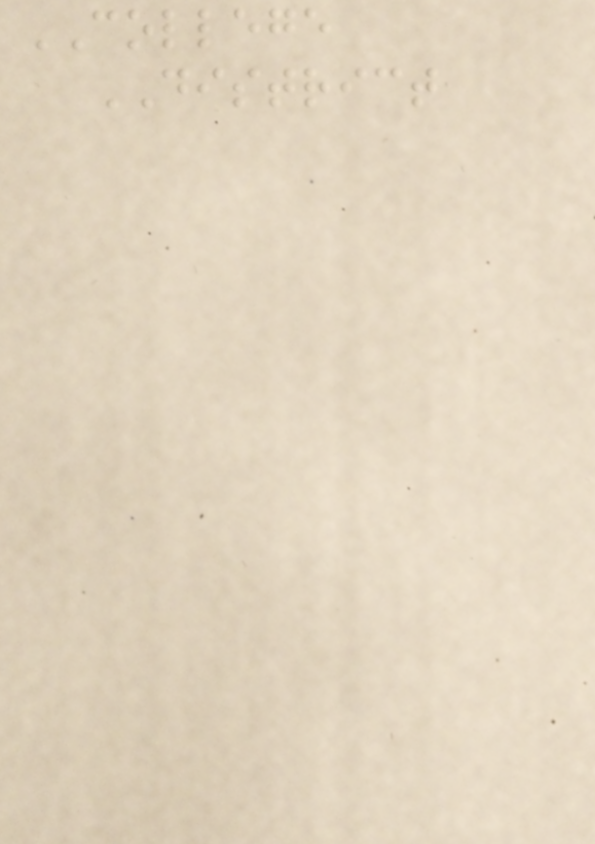COLLEGE
DISTRICT
